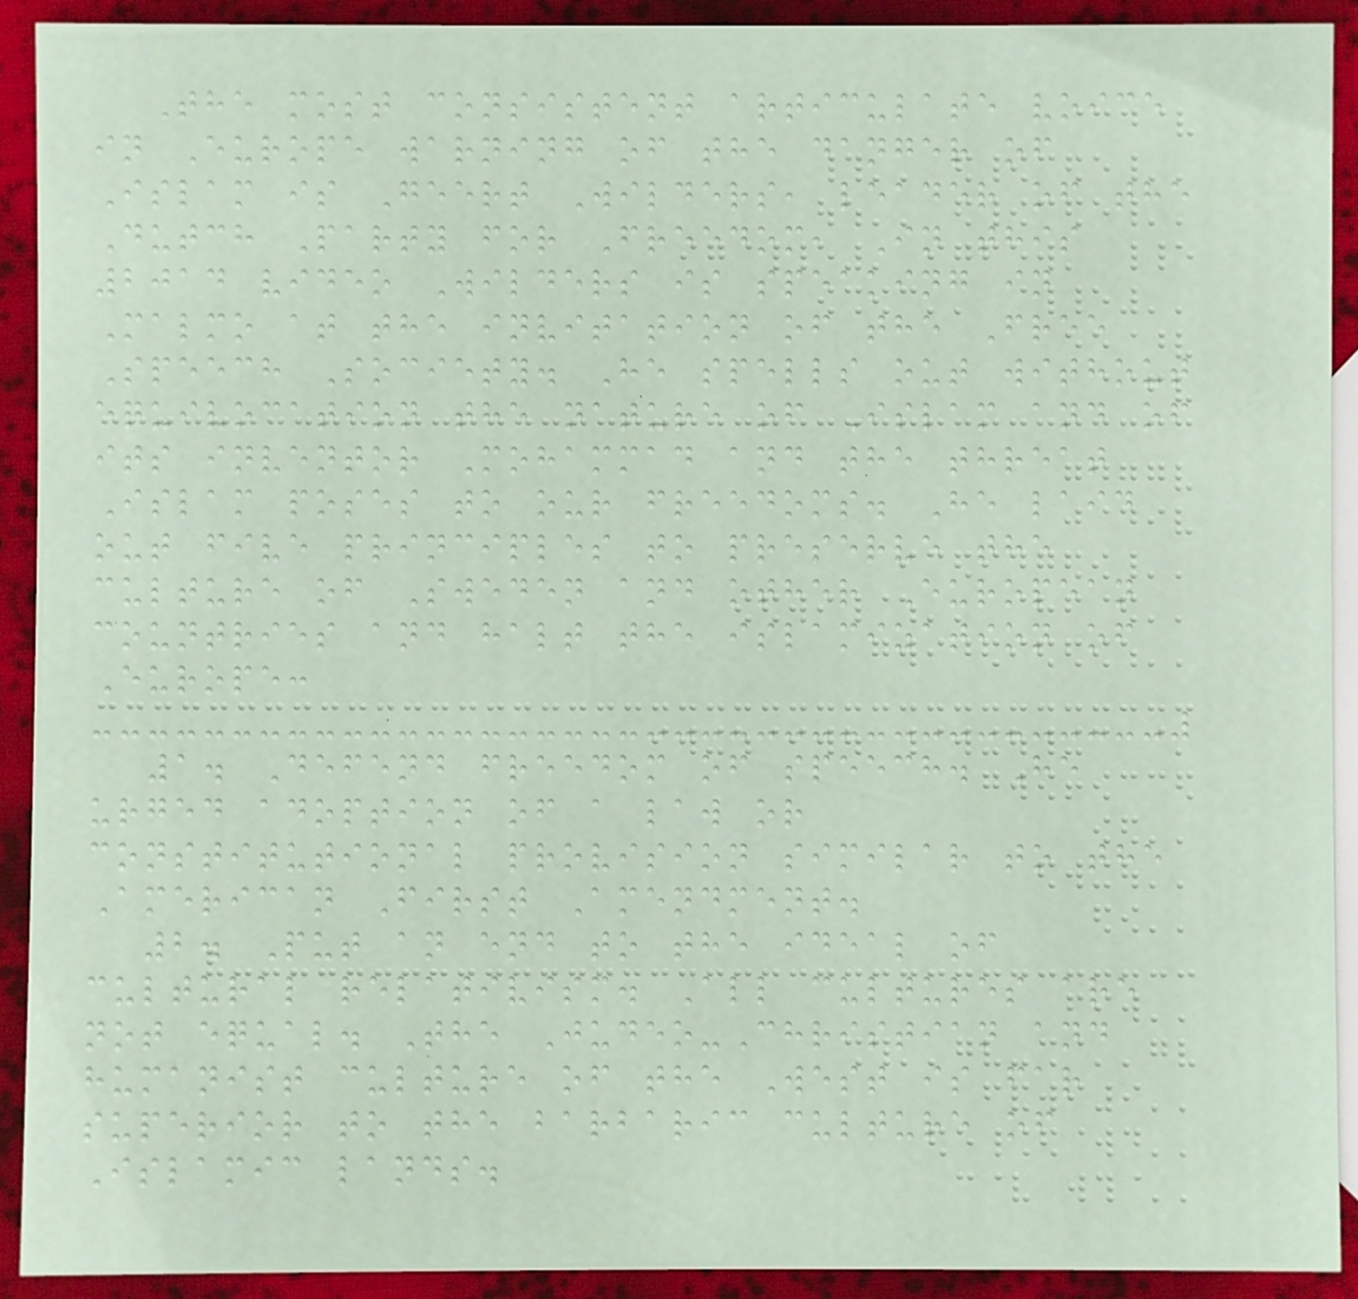The most consistent articulate voice
in Europe warning of the danger of
Islam is Geert Wilders, leader of the
Dutch Party for Freedom, In this
2014 video Wilders is speaking in
Malmo at the invitation of the Free
Speech Society. He spells out without
equivocation the nature of Islam and of
its inventor Mohammad and the threat
Islam poses to our freedoms. He laid
out five principles to preserve the
culture of Sweden and other European
countries and halt the islamization of
Europe:
1. Defend freedom of speech. He
urged adoption of a law or
constitutional provision similar to the
American First Amendment.
2. Put an end to the ideal of
cultural relativism. All cultures are
not equal. The Judeo-Christian and
humanist culture of the West is far
superior to the barbaric culture of
Islamic lands.
